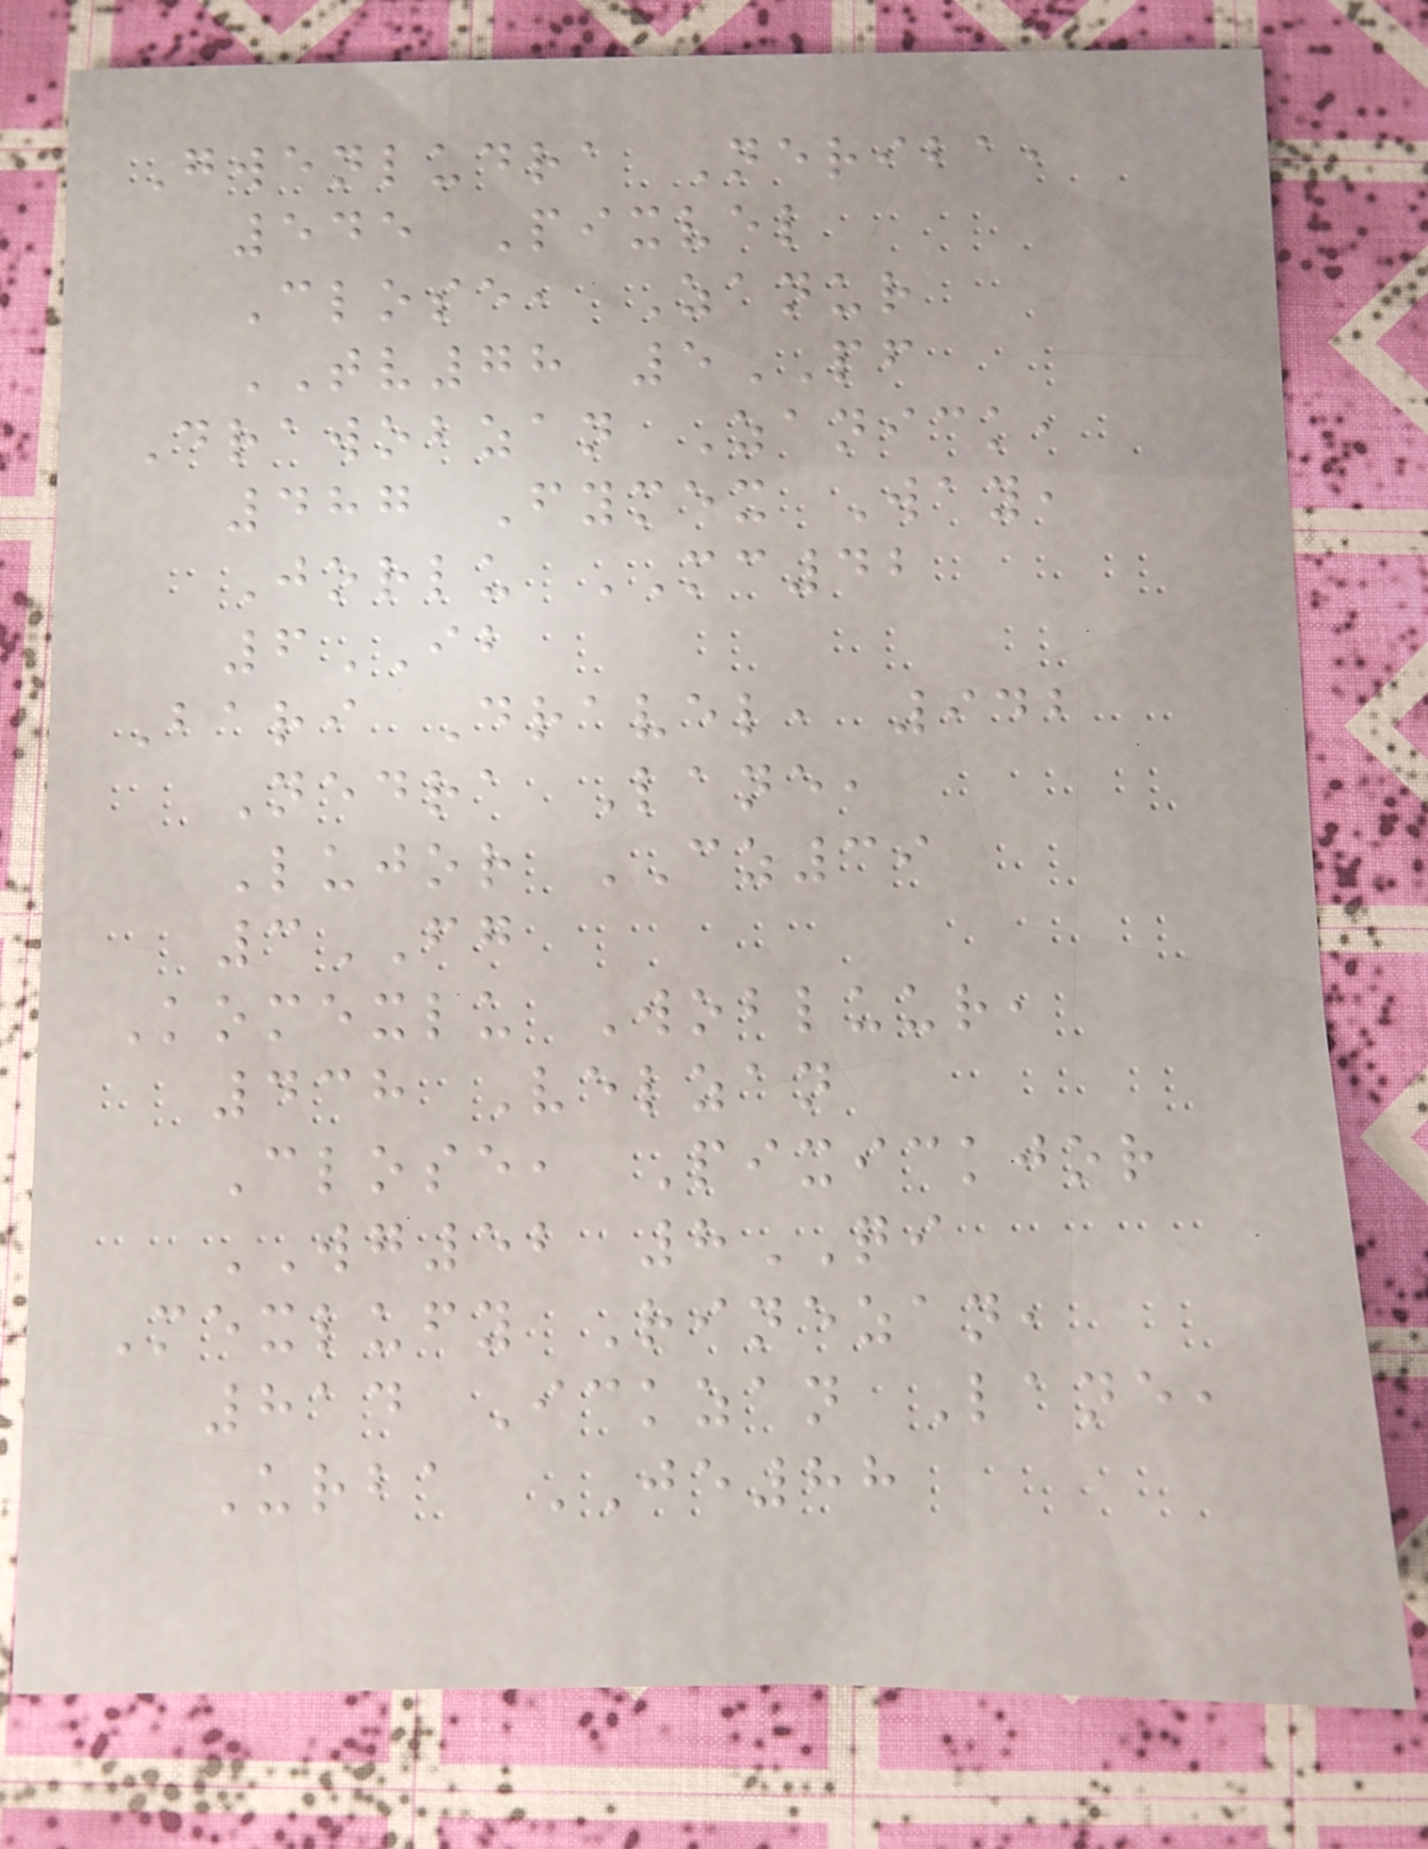Gwenludra Neriba,
545 Pixvel
Close, Zanur
TV78 5PF
Drawobzan Zanick,
487 Fymex Way,
Jorlu MC42
6IB
Bari Dravel, 942
Nedra Lane,
Lujor CZ39
3FG
Komexlu Wobluur,
438 Velzan
Close, Pixickjor
WG52 8QI
Mexlufy Rinezan,
814 Ickzan Lane,
Urba JE88
